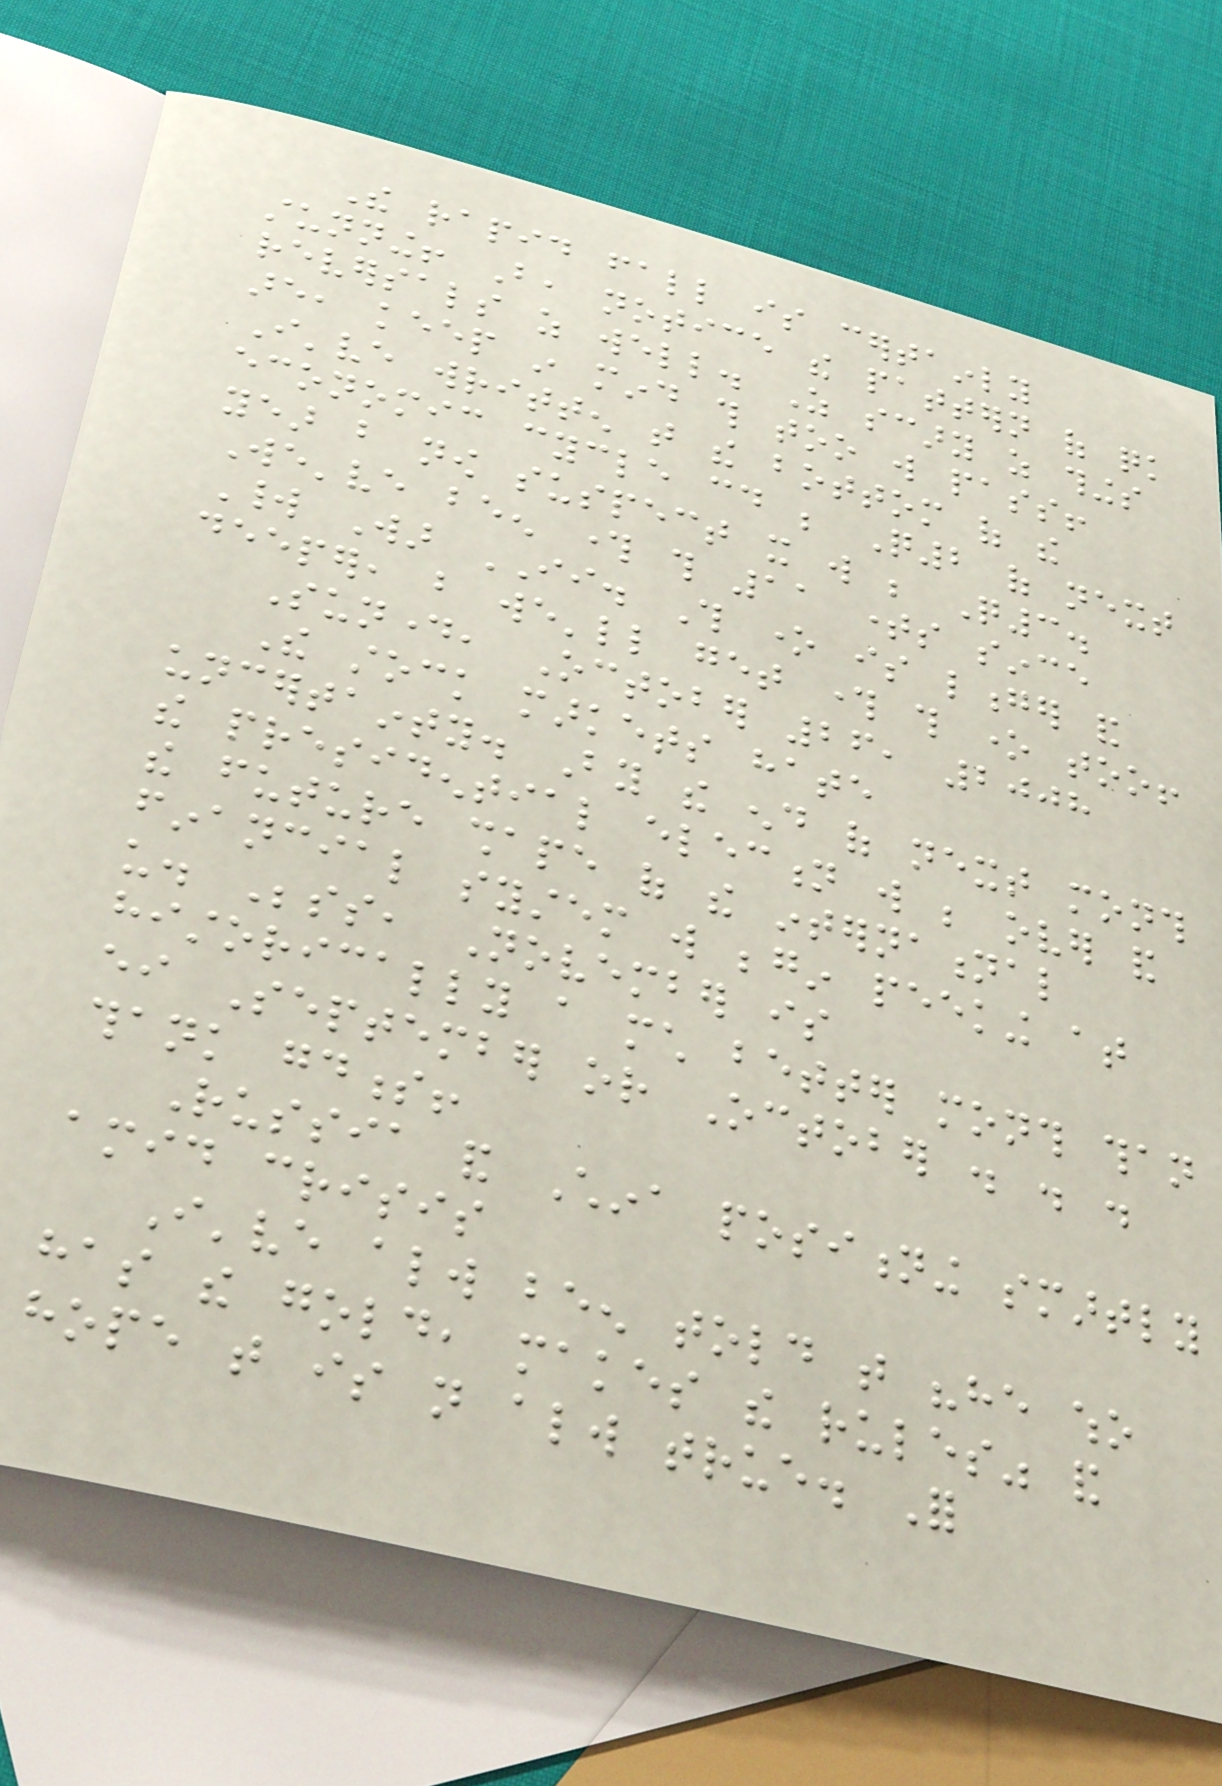The rapid fall is certainly
stunning! But, notice the pattern of quick
reversals as well. As scary as things
are, keep in mind this too will pass!
I've written that the bottom of the
economic cycle could be Q2 of next
year but now suspect it will be Q3.
We've been through this 11 times since
World War II. This one is longer and
deeper, but we'll get through this one too!
Sunday, October 26, 2008
The stock markets hate
uncertainty. By the end of next month
the presidential election will be over and
the future shape of the international
financial system will begin peeking at
us. Besides, November is
historically a much better month than
either September or October . . .
thank goodness!
Russia and China positioning smartly
amid crisis
I've always been told that "he who
has the gold, makes the rules" and
hope that is not always true. For
